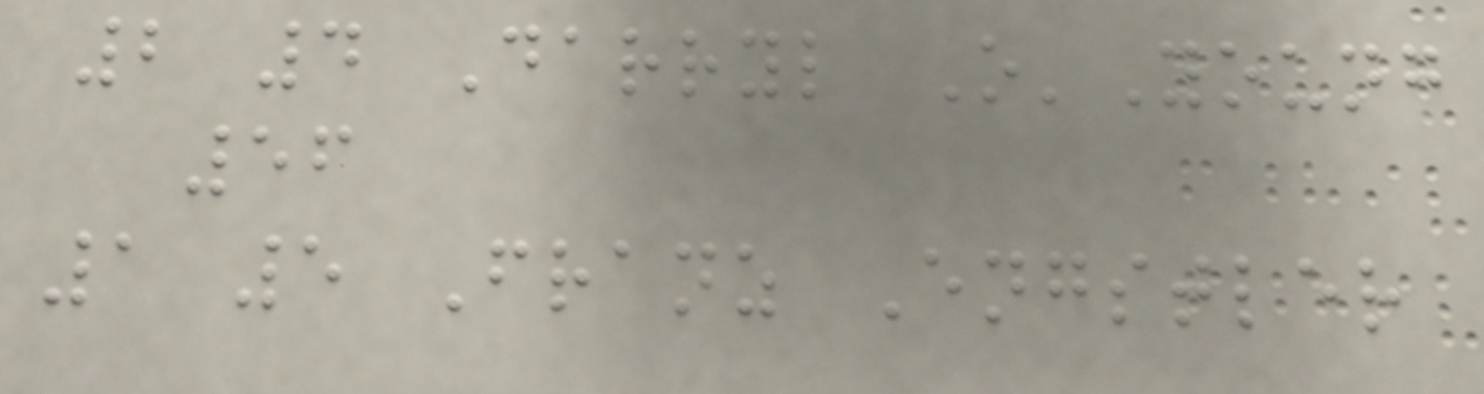2 4 Darryl O'Young
56
1 5 Franz Engstler
